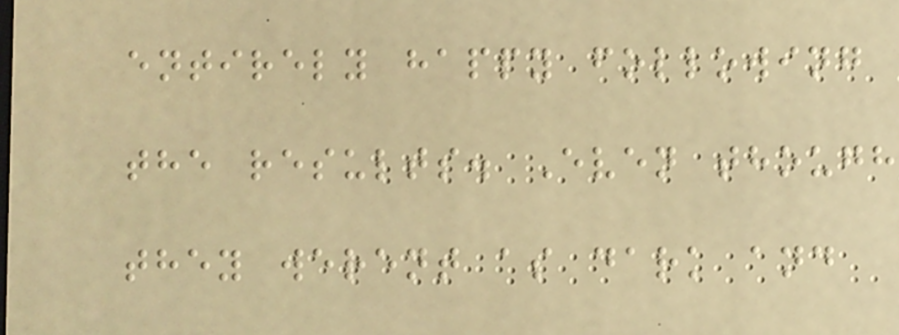entirely happy following
the results. Even though
they werent as dark and
